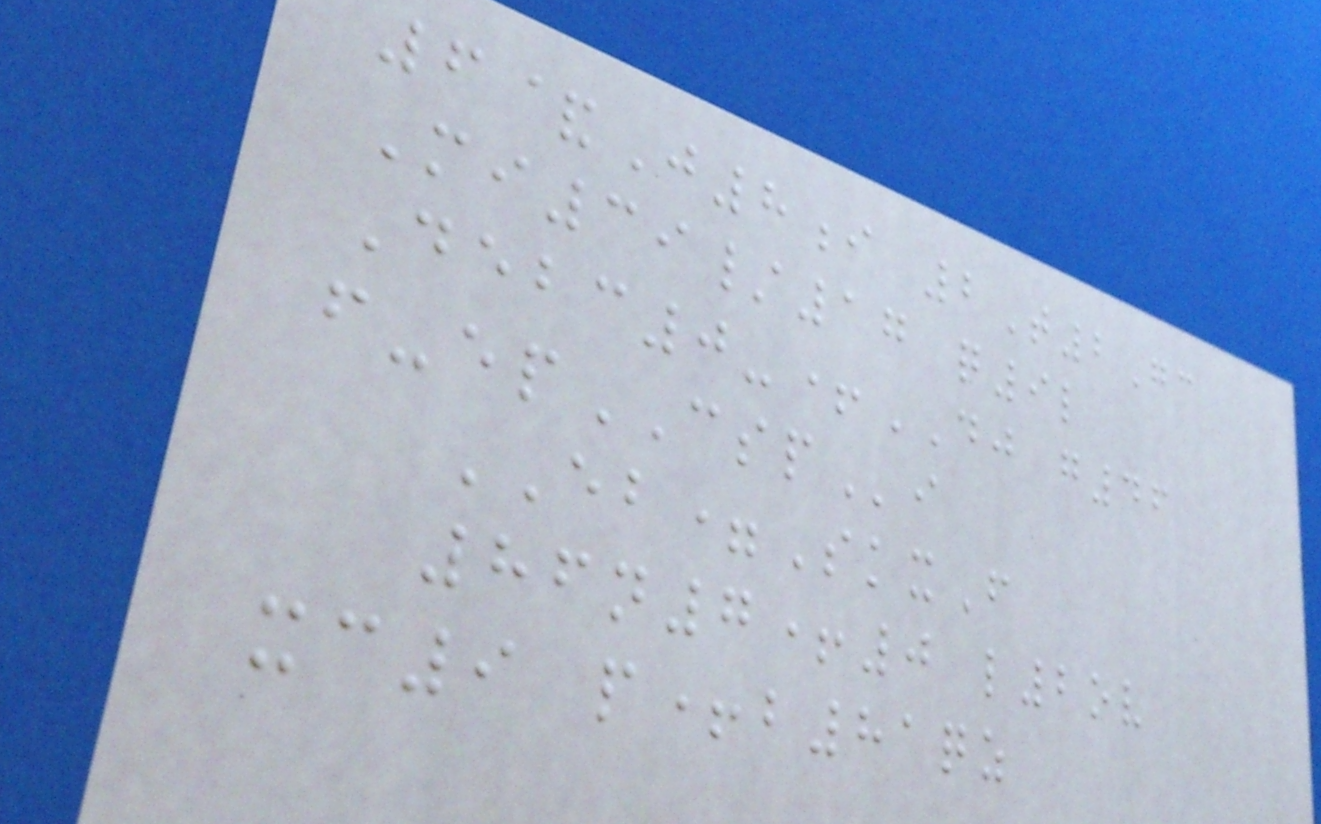6&J8i 2T2Gc
Mi39/17 q9l
Debc0-+DJ g46
f-epCSPi
EB=SkxF
86n7+0 l2ov
xc9 p+b81qz
